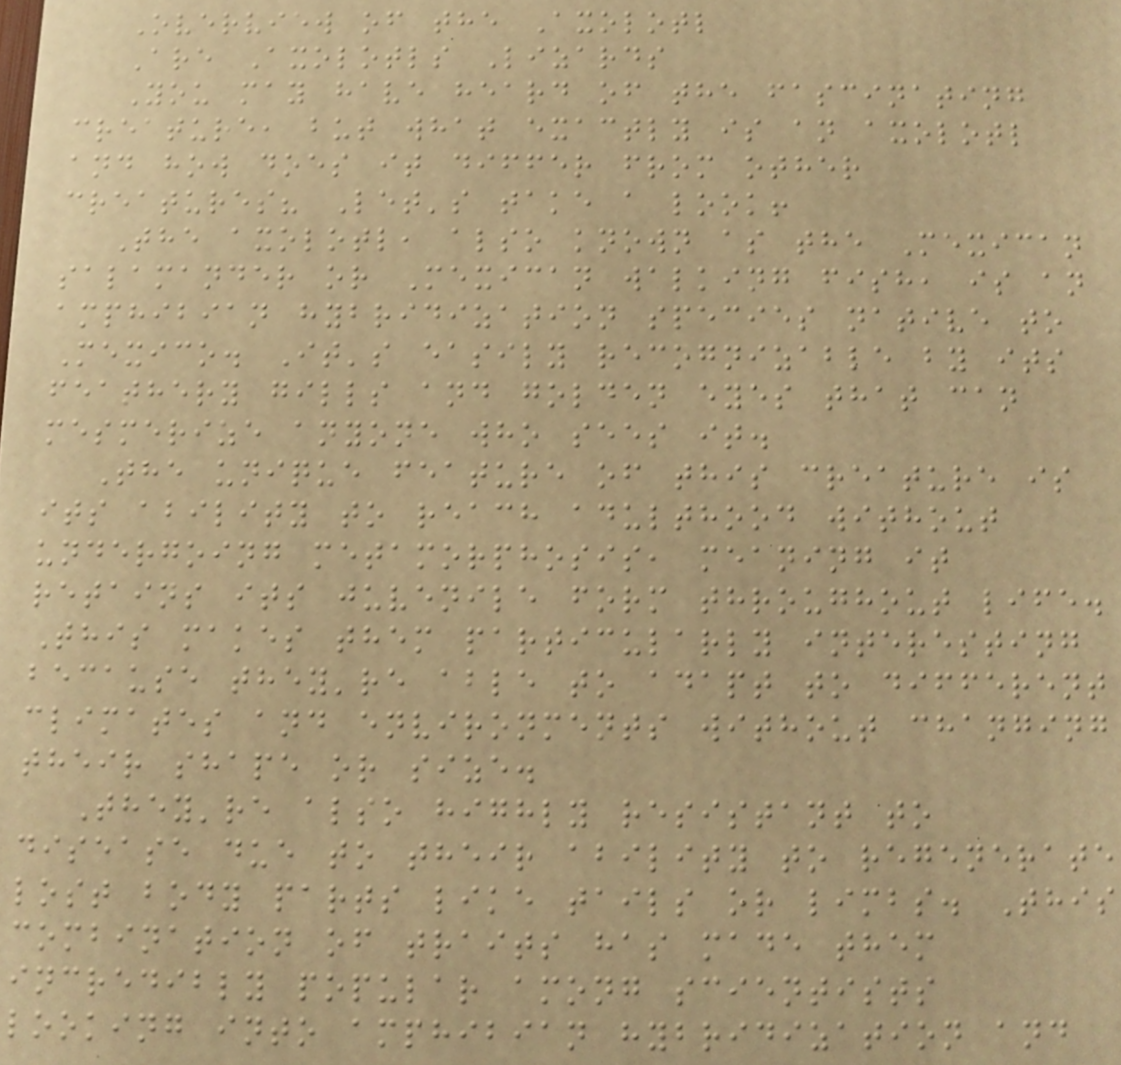Overview of the Axolotl
Are Axolotls Lizards
You may have heard of the fascinating
creature, but what exactly is an axolotl
and how does it differ from other
creatures? Let's take a look!
The axolotl, also known as the Mexican
salamander or Mexican walking fish, is an
amphibian hybridization species native to
Mexico. It's easily recognizable by its
feathery gills and golden eyes that can
mesmerize anyone who sees it.
The unique feature of this creature is
its ability to reach adulthood without
undergoing metamorphosis, meaning it
retains its juvenile form throughout life.
This makes them particularly interesting
because they're able to adapt to different
climates and environments without changing
their shape or size.
They're also highly resistant to
disease due to their ability to regenerate
lost body parts like tails or limbs. This
combination of traits has made them
incredibly popular among scientists
looking into amphibian hybridization and
